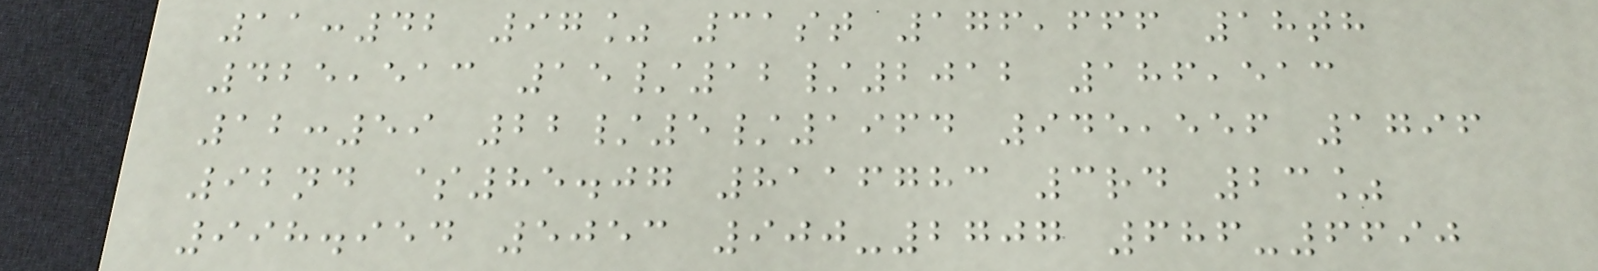11:42 97% 31st 176,666 18th
425,513 15/12/2012 186,513
12:59 22/5/1964 945,556 1796
92nd $85.07 8116783 3rd 23%
998.954 5053 900-2707 686-6690
